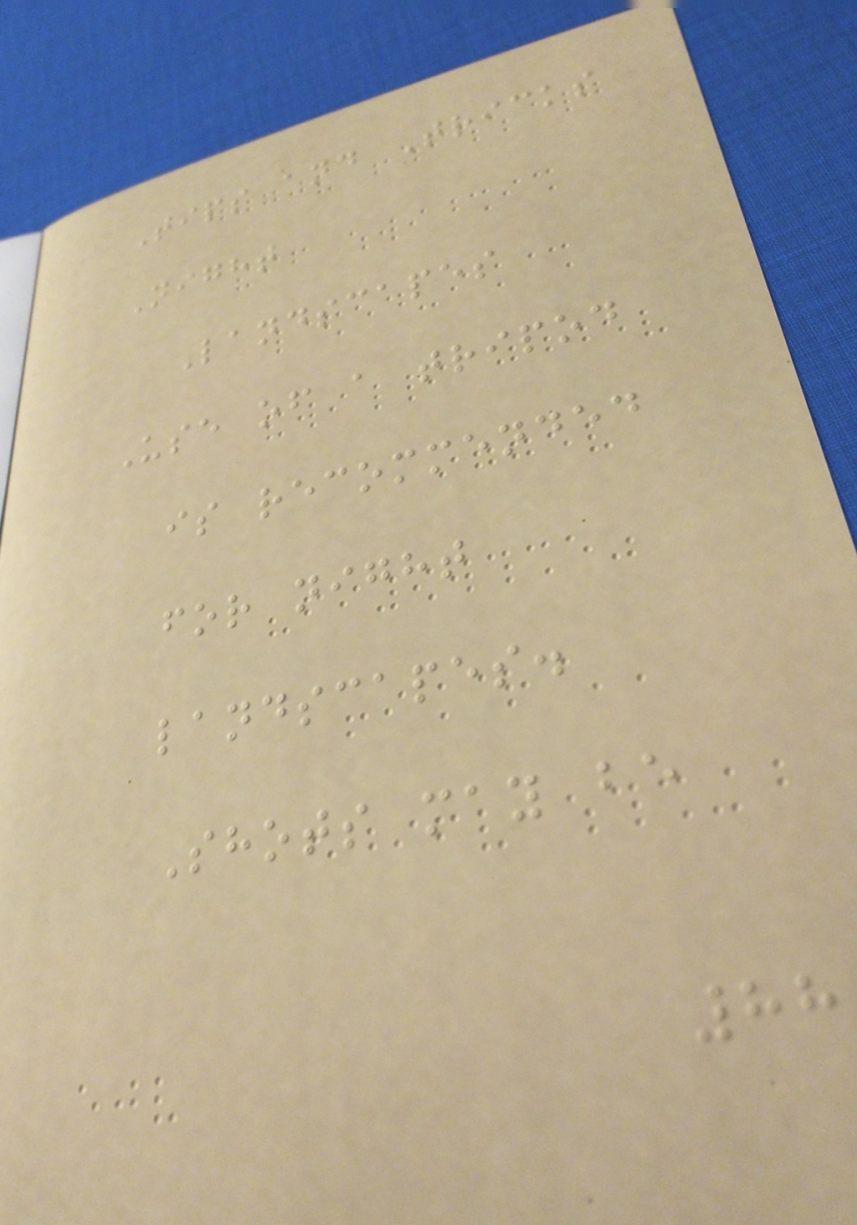Tips and Tricks
Night
Landscapes
Use of a tripod
is recommended
for night
landscapes.
Shots may be
88
